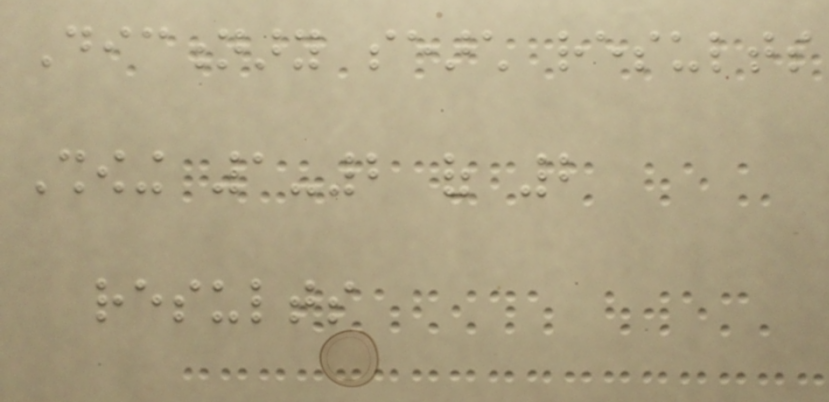Dictionary search results
Showing 1-2 of 2
results
